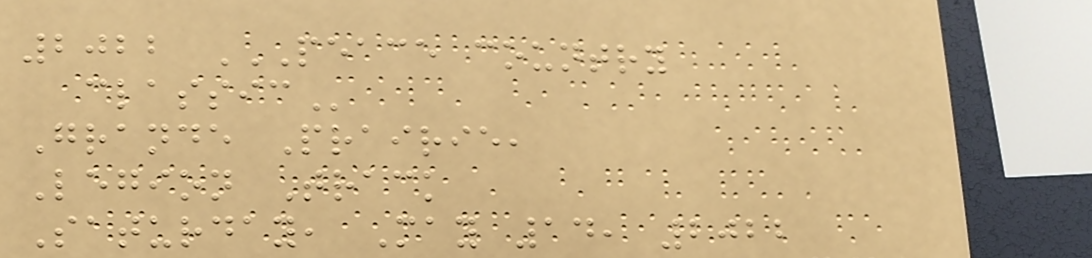2022 PEACE COUNTRY
CLASSIC
Grande Prairie,
Legion Track
Saturday, May 14, 2022
